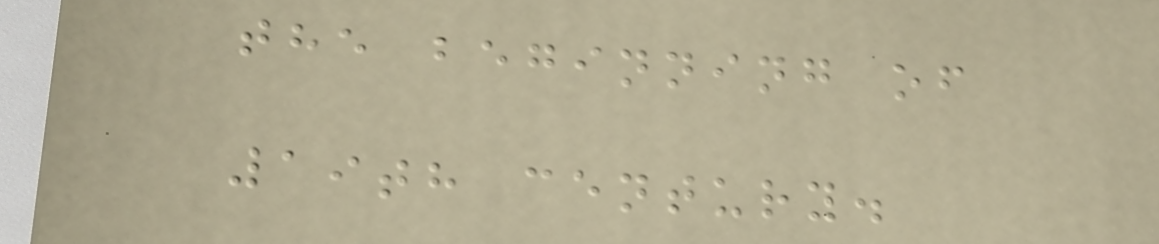the beginning of
19th century.
